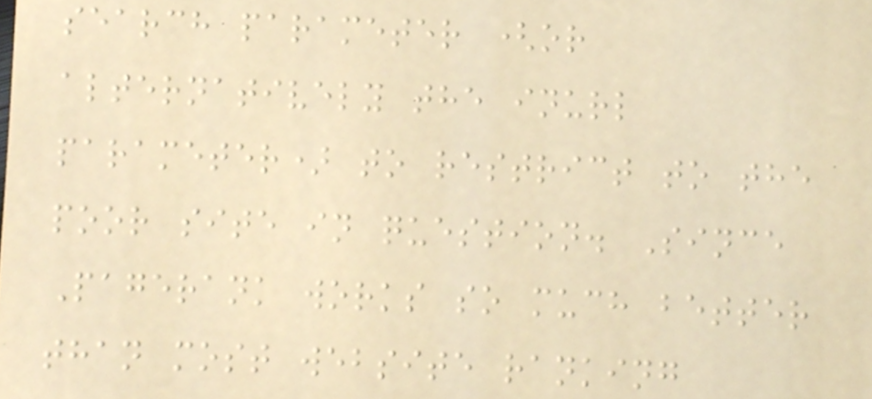search parameter (or
alternatively the inurl
parameter) to restrict to the
poor site in question. Since
Pagerank works so much better
than most website ranking
